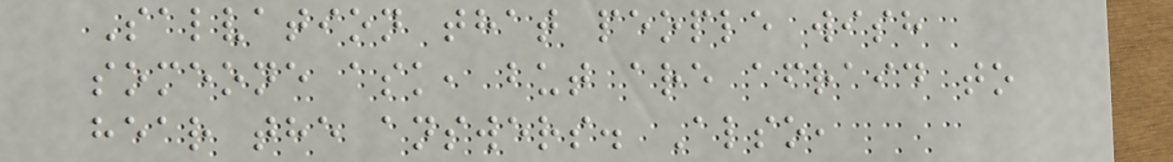Salvation that people wish
someone ask, but are afraid to
hear the answers. Also,
